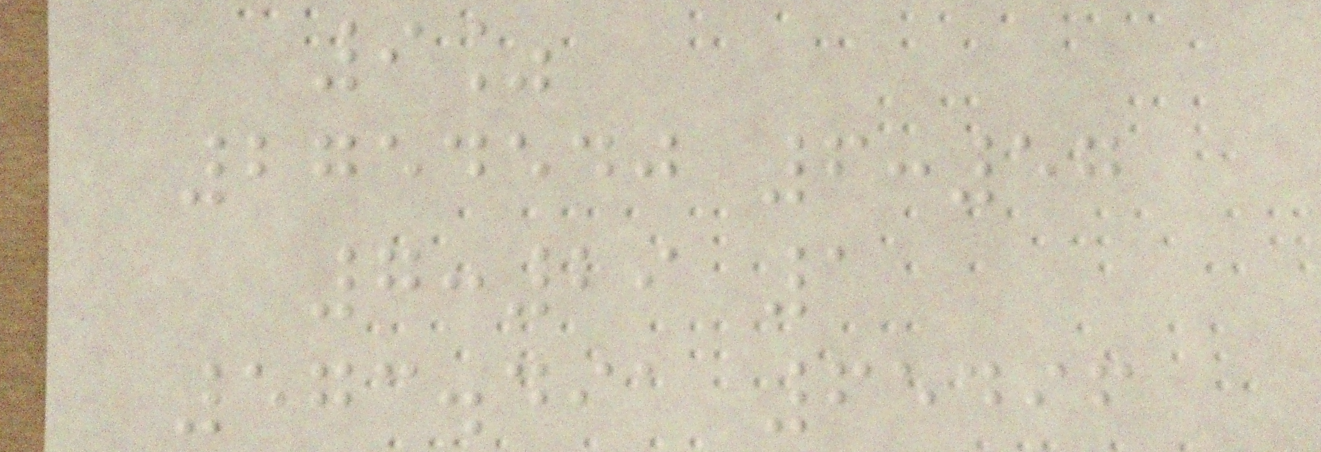9%
2754540 6:57
7:29 1
573.491 65496
